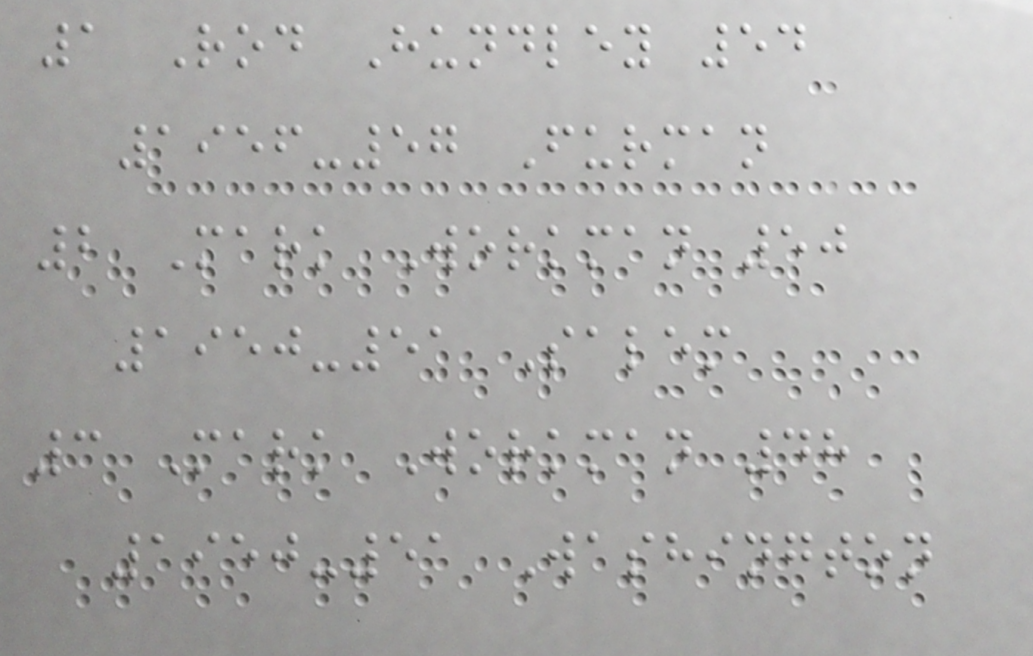1 Rod Hundley 54
1956-57 Furman
2 Mark Workman 50
1950-51 Salem
3 Mark Workman 48
1950-51 Washington
